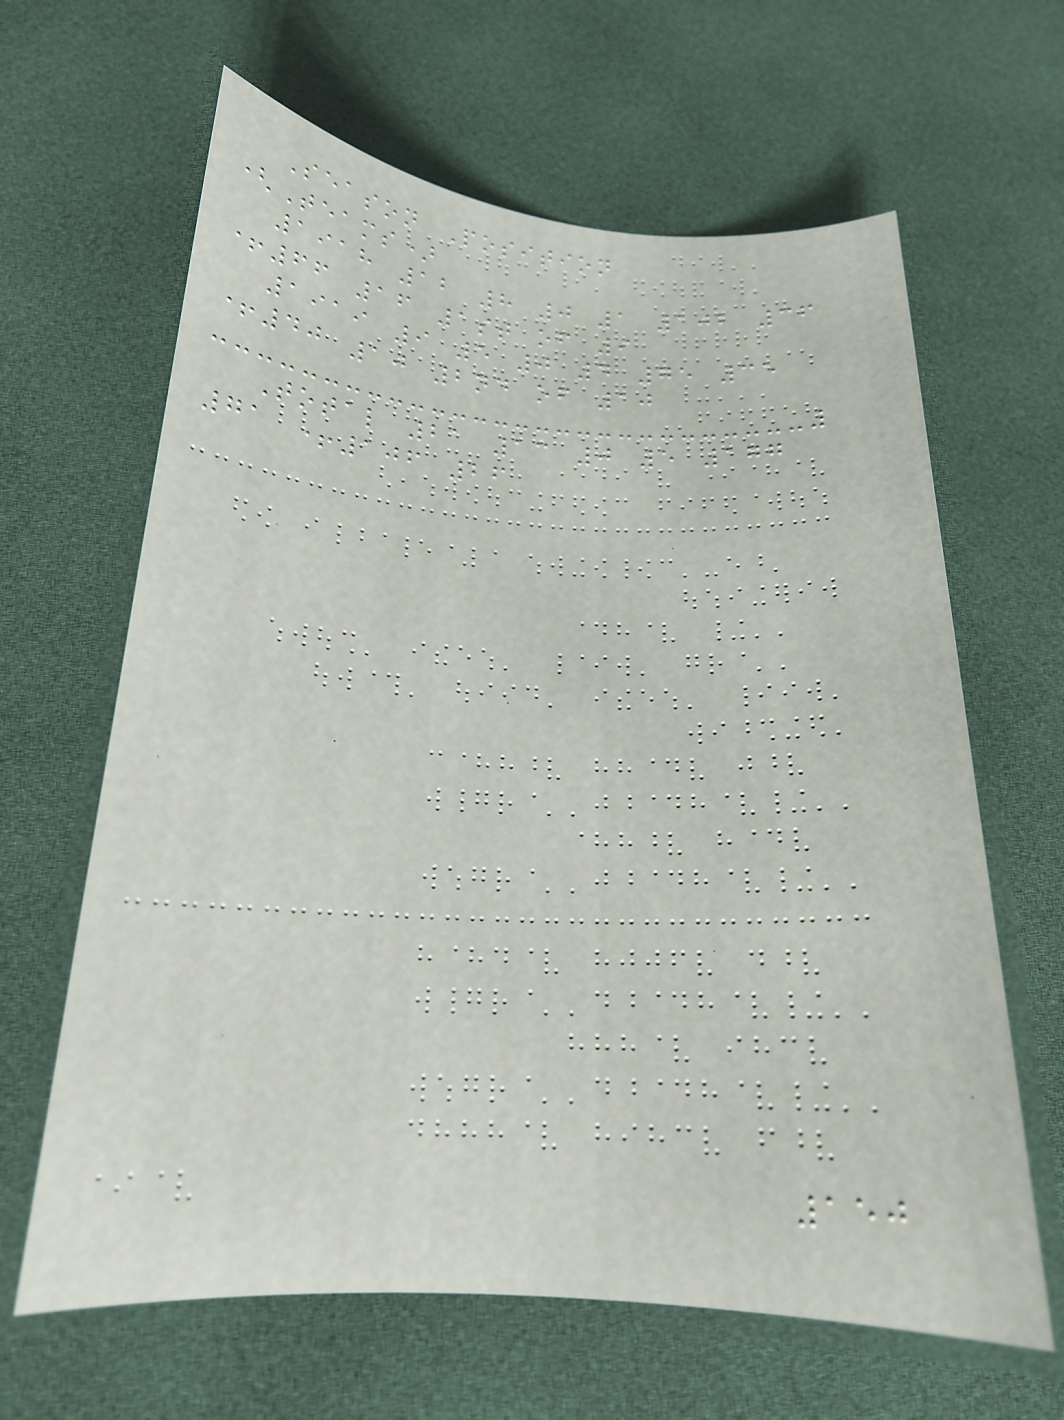Season Position
(Teams)
1918 12 8 0 1 102 36
+66 16 1st of 9
1919 9 5 0 4 75 35
+40 10 2nd of 10
Total 21 13 0 5 177
71 +106 26
150
